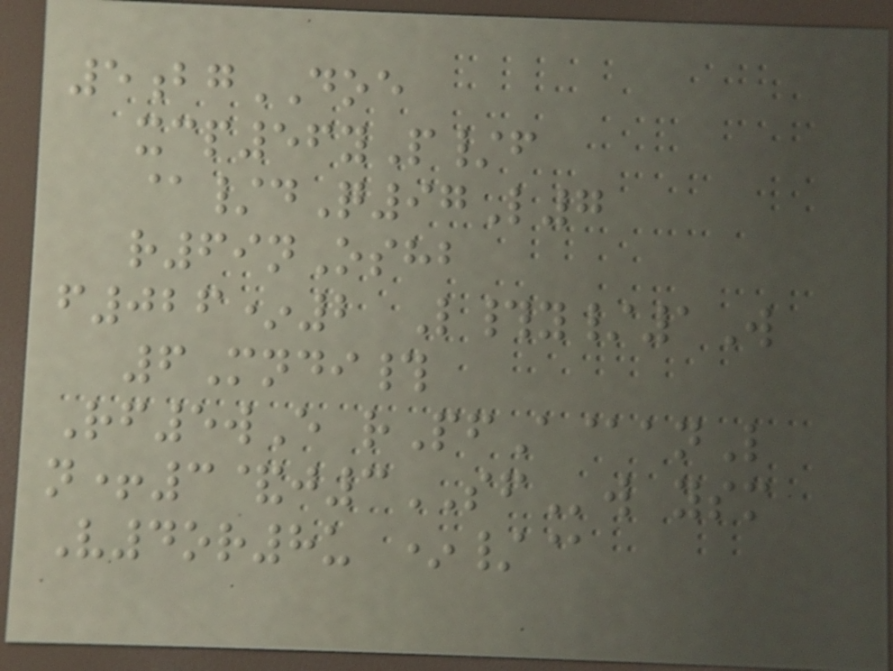5bgDOE
xcp56yP/f
@/dQ97L7
r69nOshb
f026*2 L#y/1W
6Mndi#
Rf5wE rPfA@anL
n+3&j3SFw ysm
V4or8u */@
